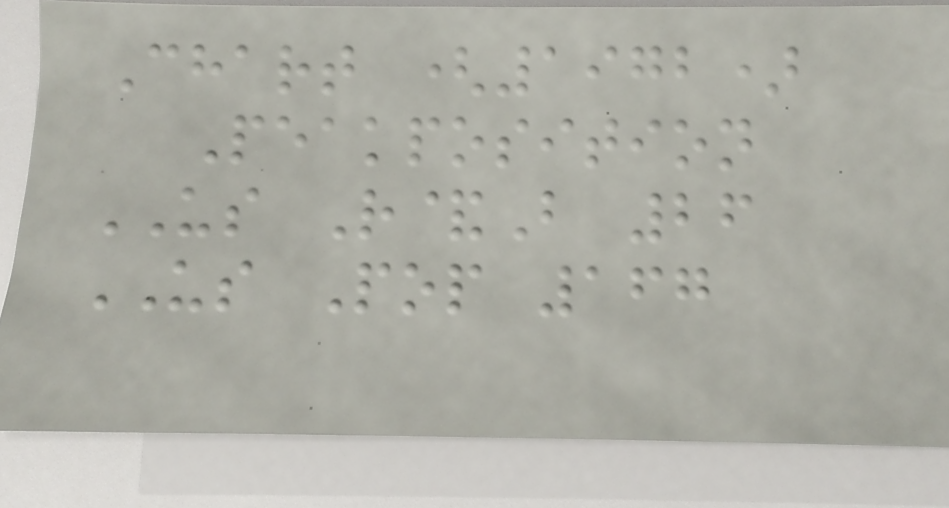Chart (1972)
Peakposition
US R&B 26
US Pop 167
